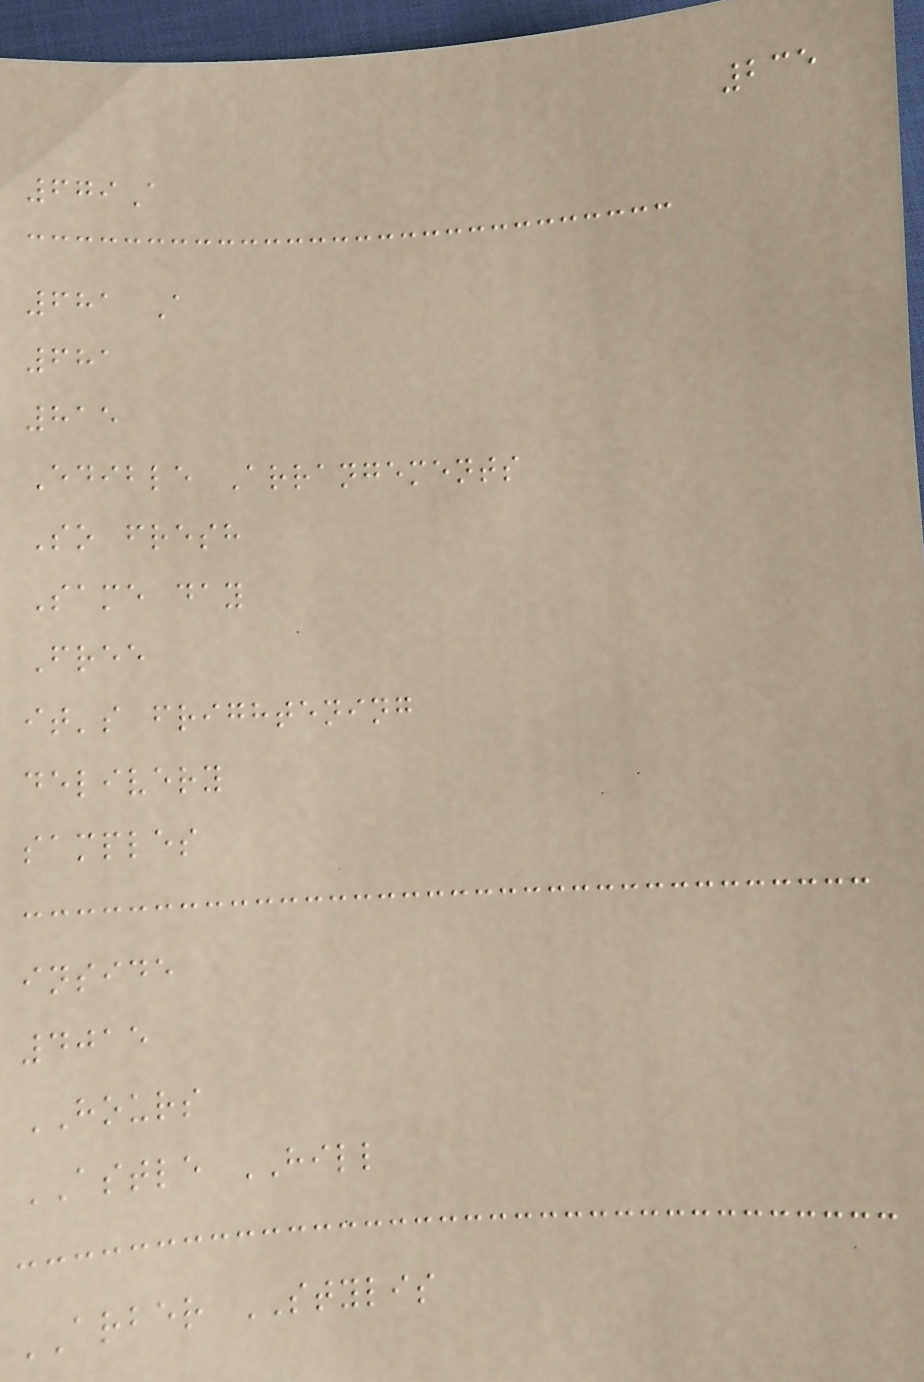235
679A
681 A
681
815
Edible Arrangements
So fresh
Same day
Free
it's frightening
delivery
samples
inside
4015
HOURS
ASTLE HILL
ARBER STYLIS
